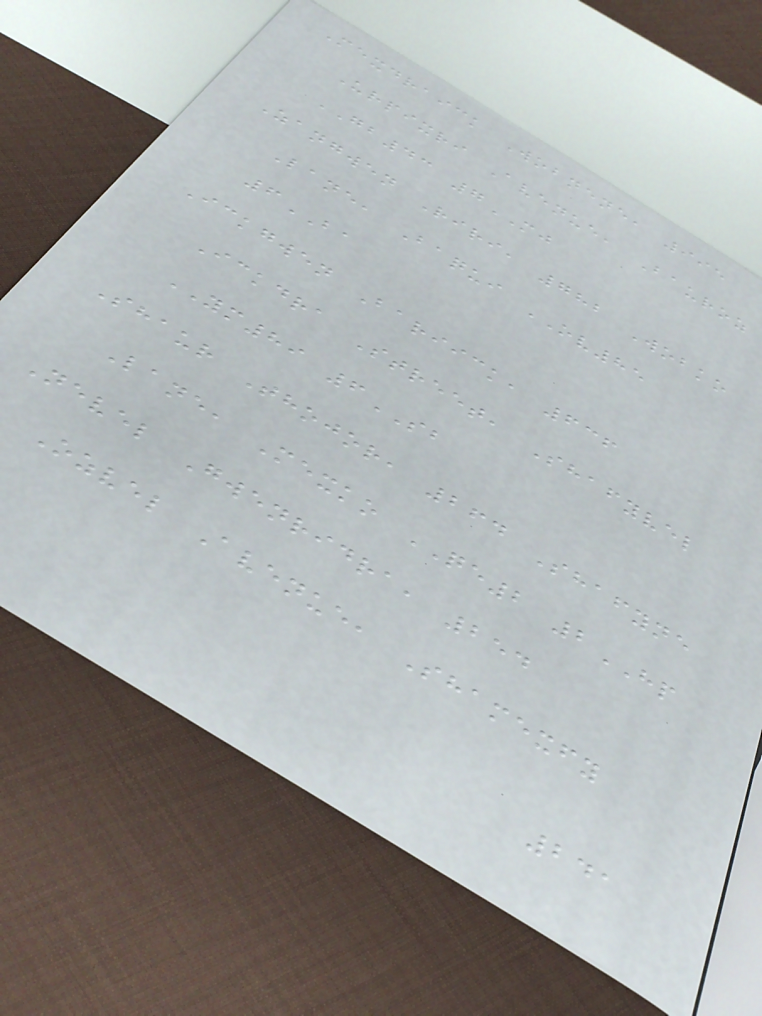Mexdraick Wobnene, 995
Urpixri Avenue, Bauroz
GB43 7MJ
Zangwen Riri, 782 Wobko
Lane, Baqui OV85
6BA
Ickgwen Bariick, 636
Ickdra Street, Shafyvel
YM89 6SB
Shaur Thojor, 264 Shafyne
Lane, Mexko QE2 2HP
Nevel Gwenridra, 254
Ozvel Avenue, Shamexfy
241
